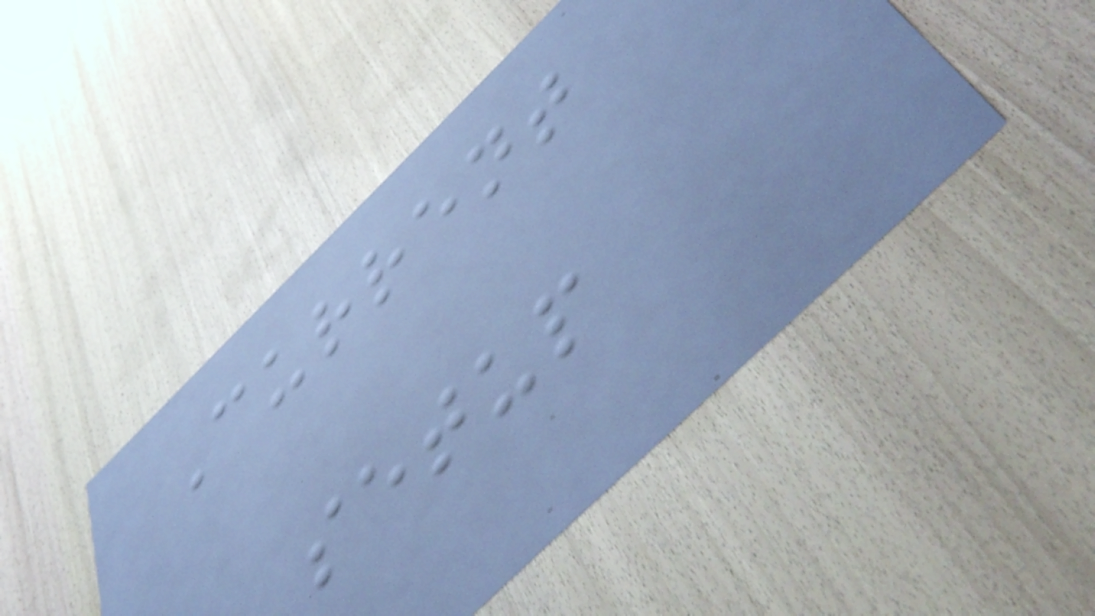Current
setup
